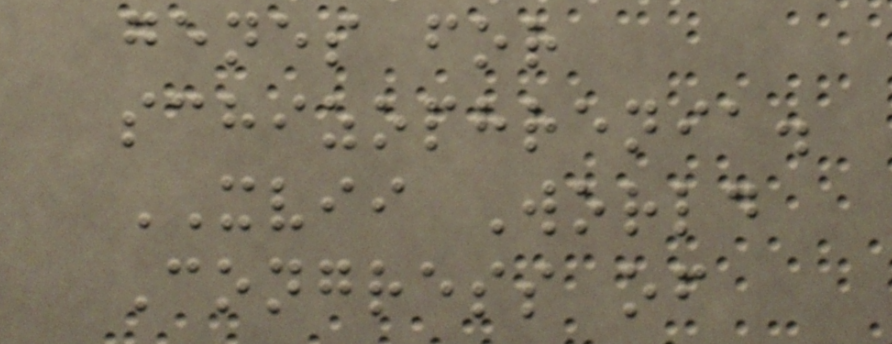genes for
schizophrenia.
XVII World
Congress of
